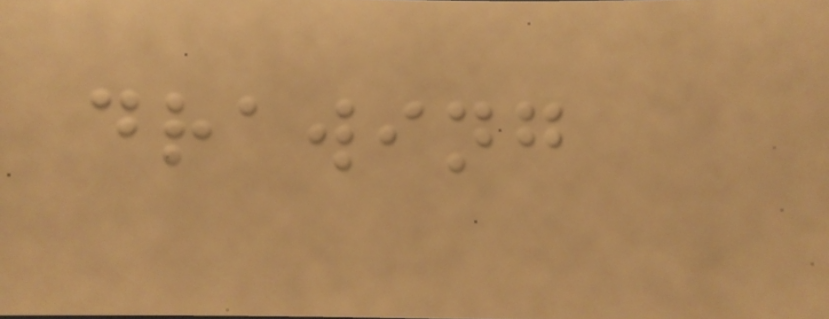drawing
